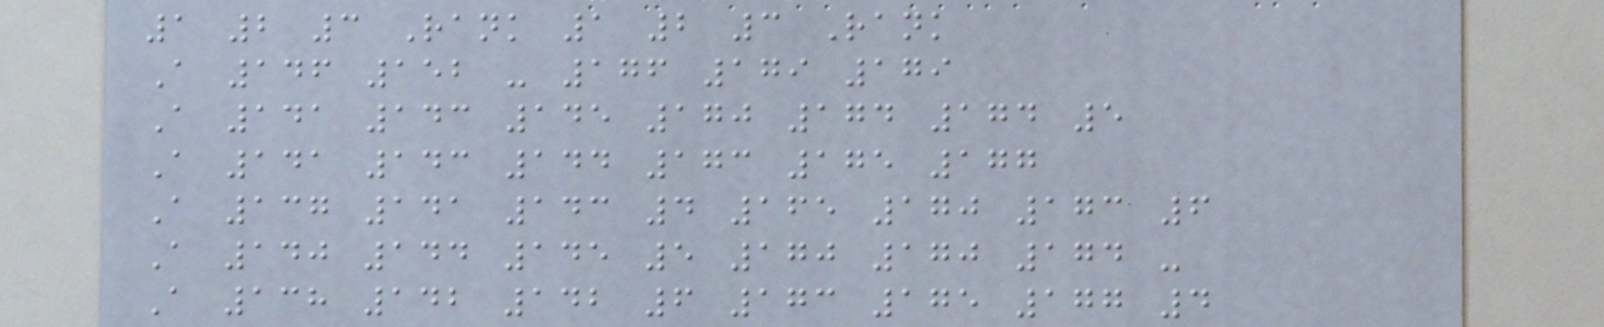1 2 3 Rank 1 2 3 Rank
A 146 152 - 176 179 179
A 141 143 145 170 174 174 5
A 141 143 144 173 175 177
A 137 141 143 4 165 170 173 6
A 140 144 145 5 170 170 174 -
A 138 142 142 6 173 175 177 4
